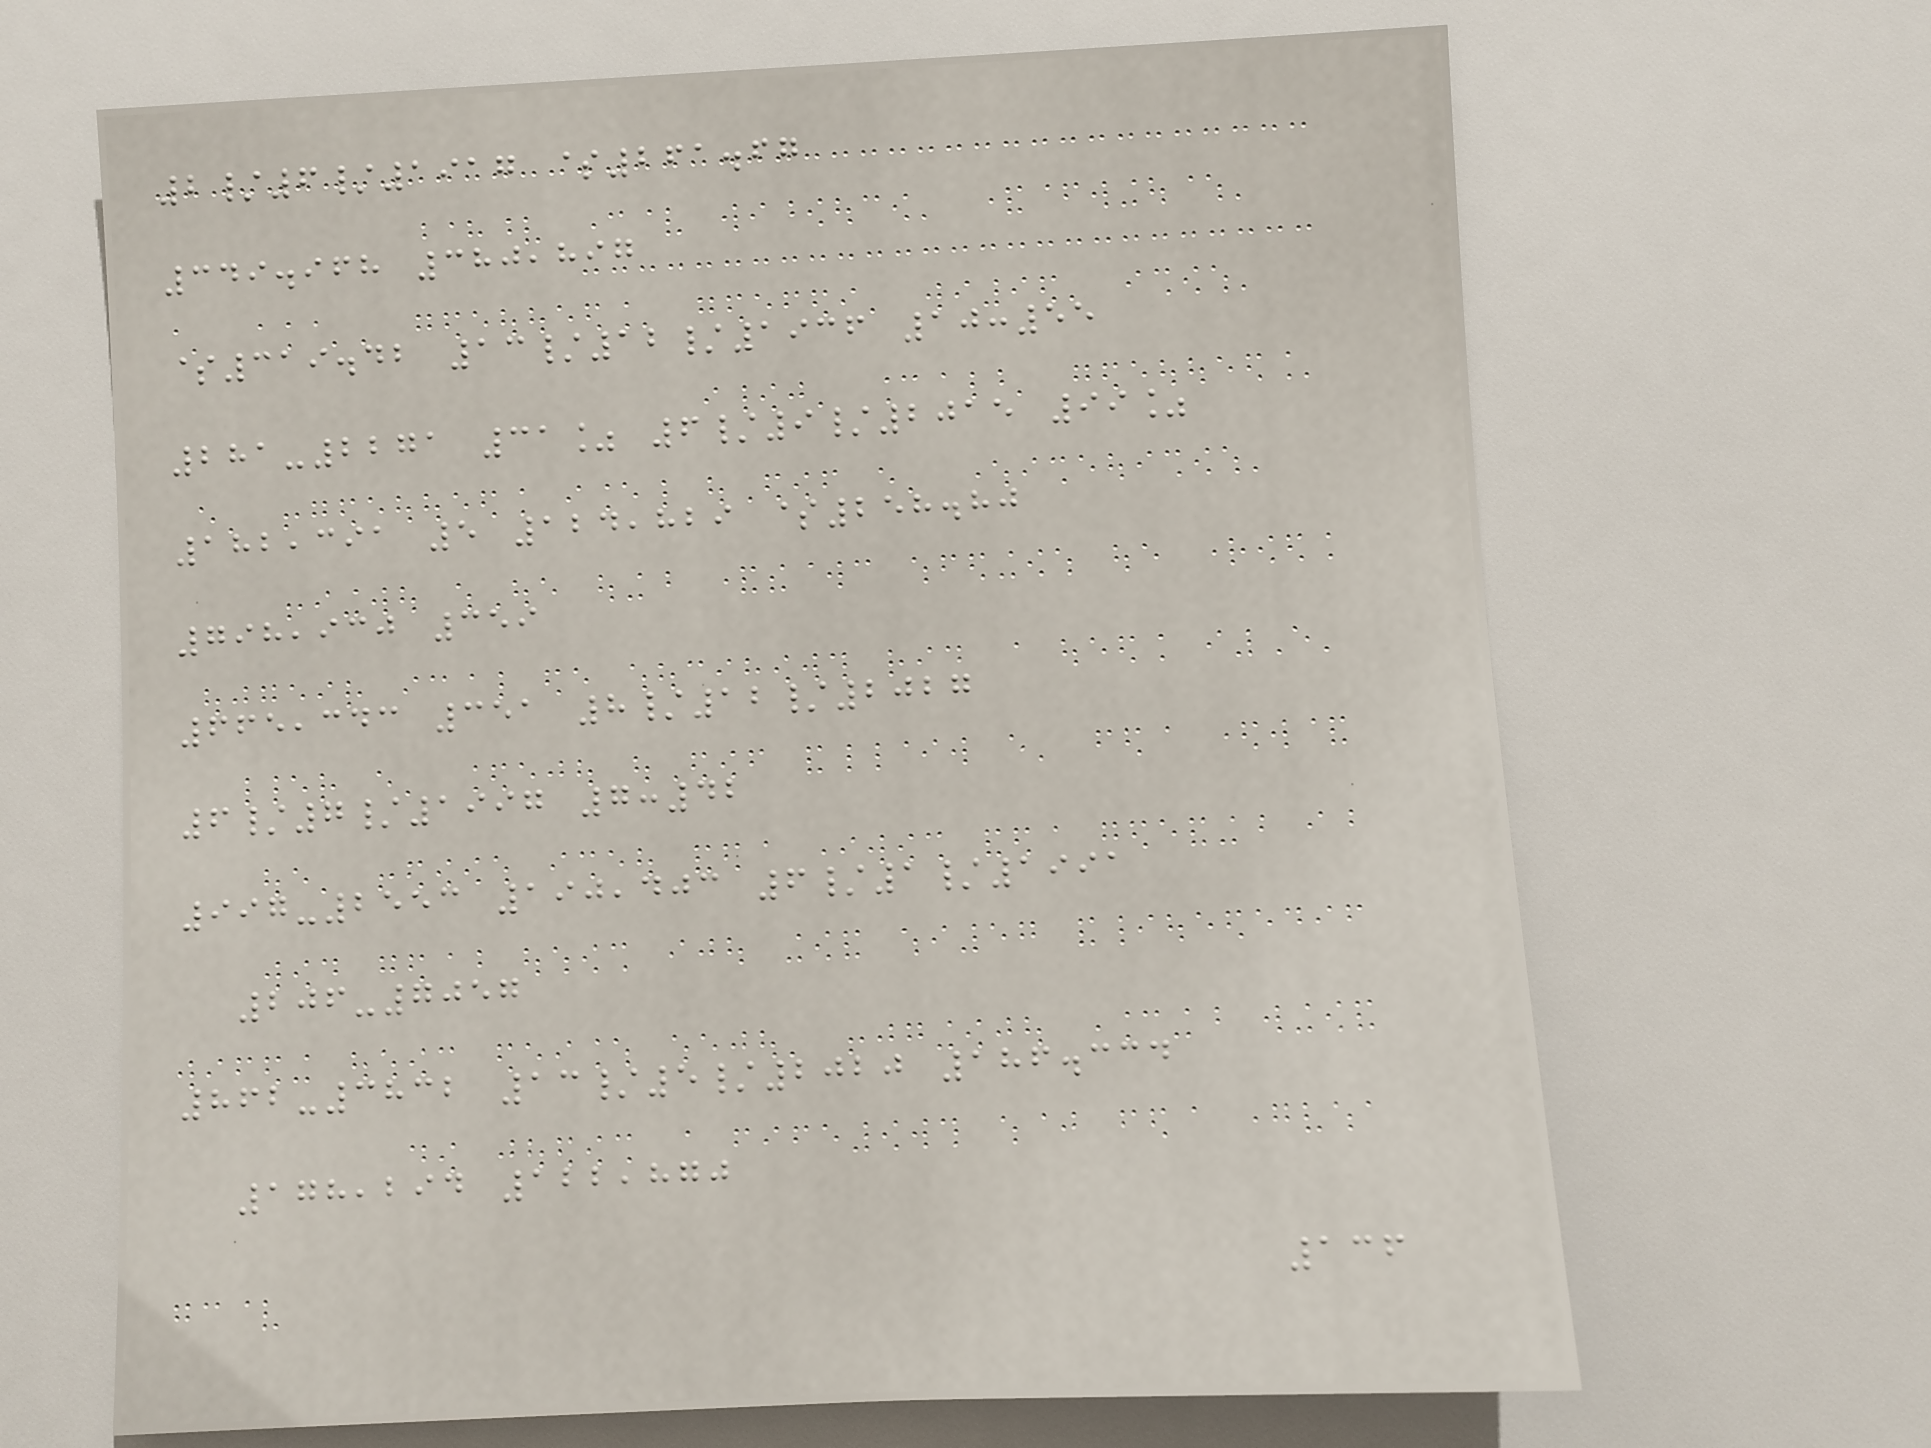2/6/1917 $261.67
349.968 380,897
$319.42 13/12/1936 10:55
281-2271 31% 6/9/2015 99%
182,391 5 124,829 $258.80
798,930 359
665,343 351 8/12/2027
6/7/1997 7:42
997-2553 190,403 6/1/1991
206-7057
862-3832 13/5/2020 186.334
178,294 122,870
136
